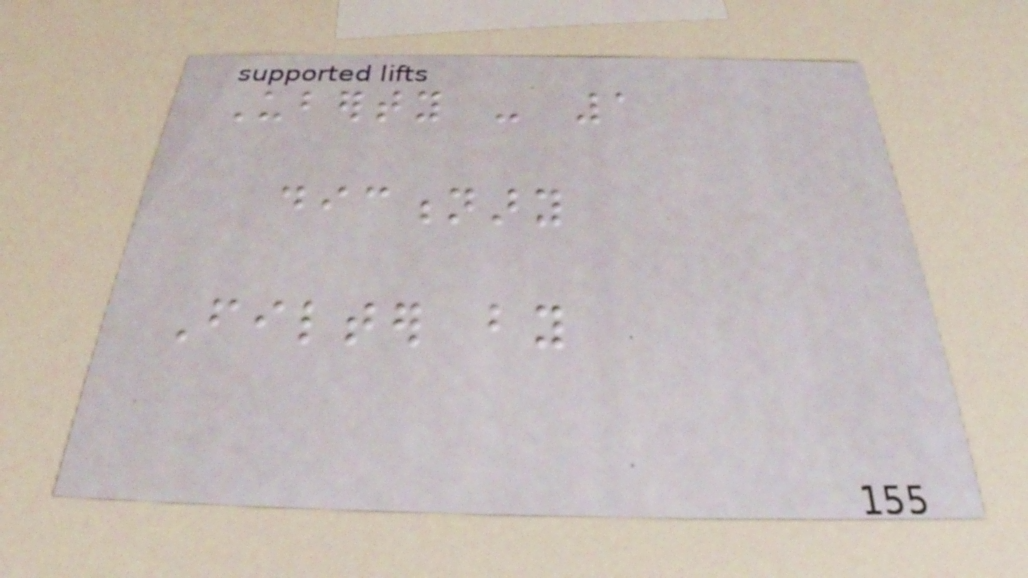Uberty - 1
dictionary
Filter by
